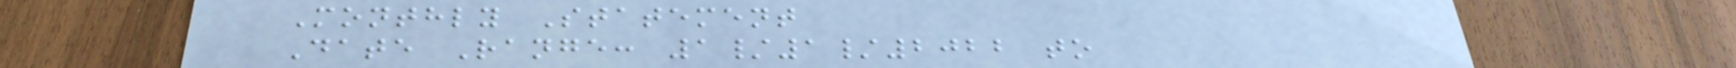Monthly Statement
Date Range: 1/1/2022 to
